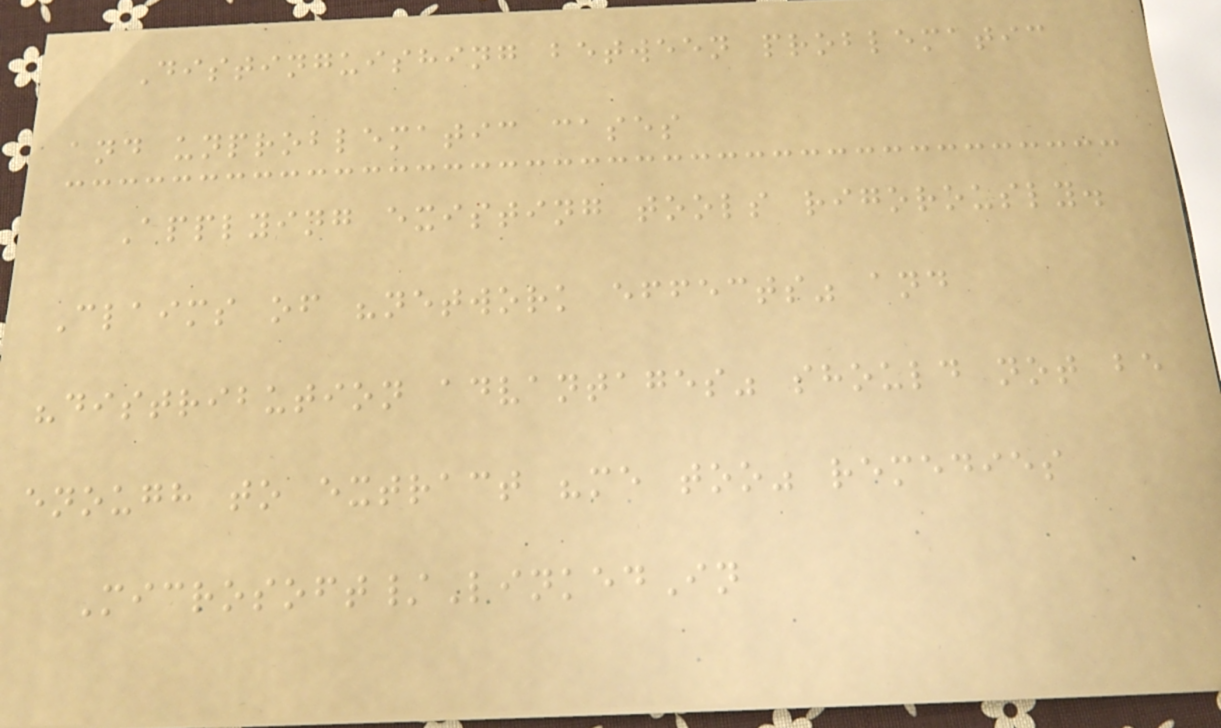Distinguishing between problematic
and unproblematic cases
Applying existing tools rigorously.
Claims of "network effects" and
"distribution advantages" should not be
enough to extract "me too" remedies
Microsoft/LinkedIn
